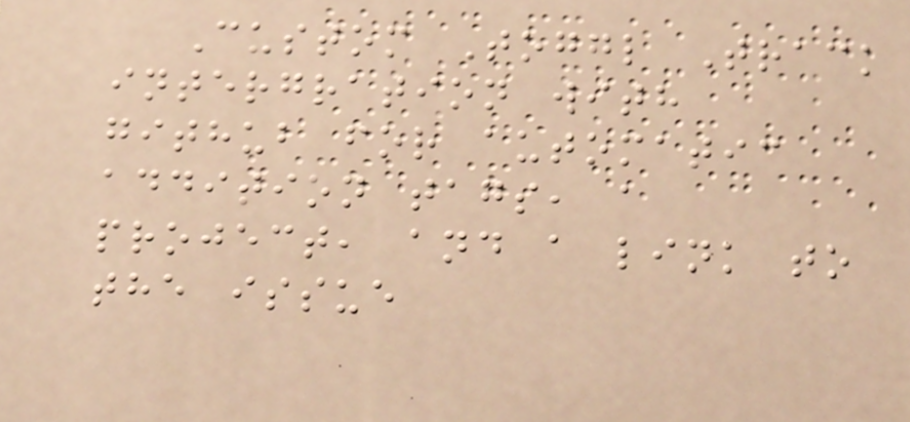Custom Toggl Track
intergration with
github for automatic
addition tags, a
project, and a link to
the issue
